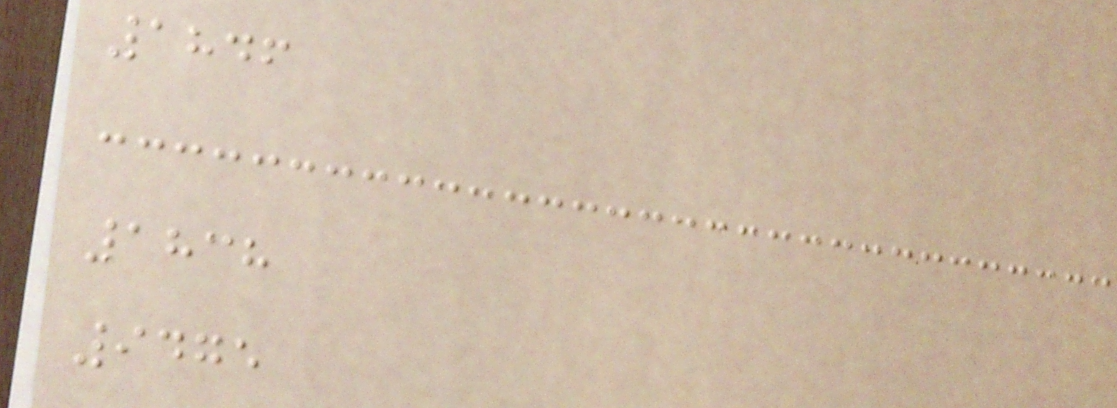1846
1838
9475
